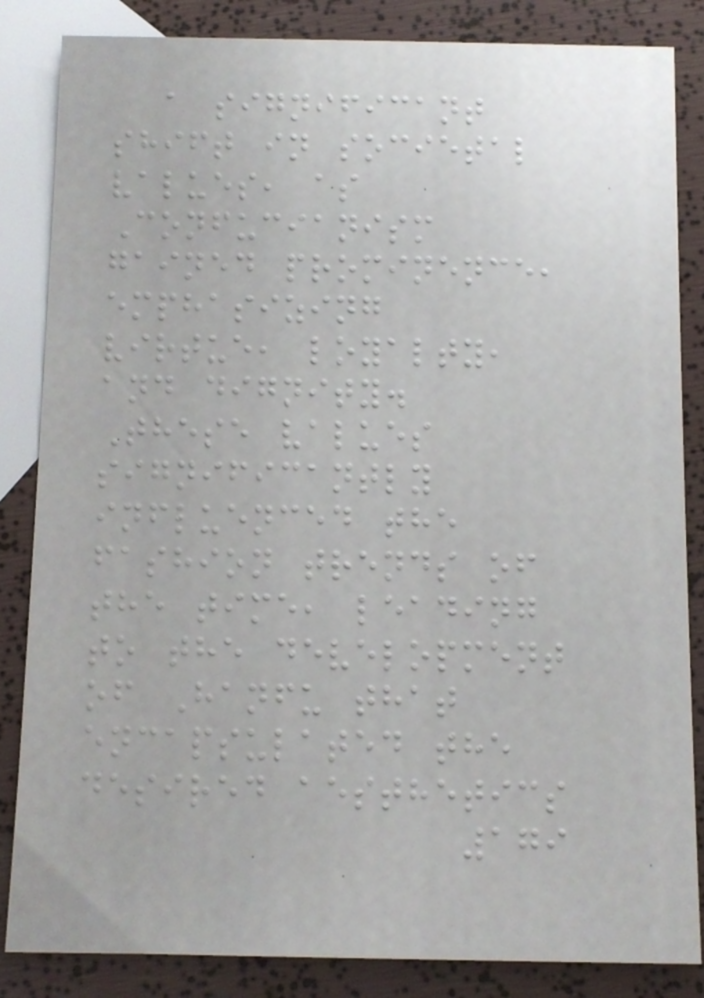a significant
shift in societal
values, as
Confucianism
gained prominence,
emphasizing
virtue, loyalty,
and dignity.
These values
significantly
influenced the
fashion trends of
the time, leading
to the development
of Hanfu that
encapsulated the
desired aesthetics
179
